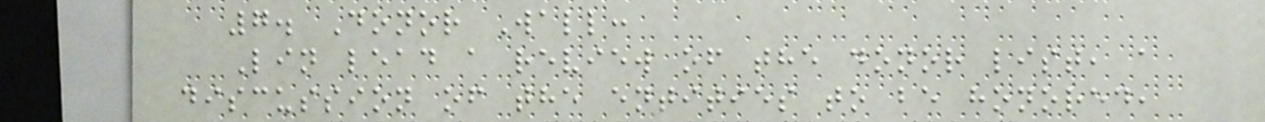7. Donor Wall:
Lin lead a review of the donor list, a
discussion of the entities to be honored,
